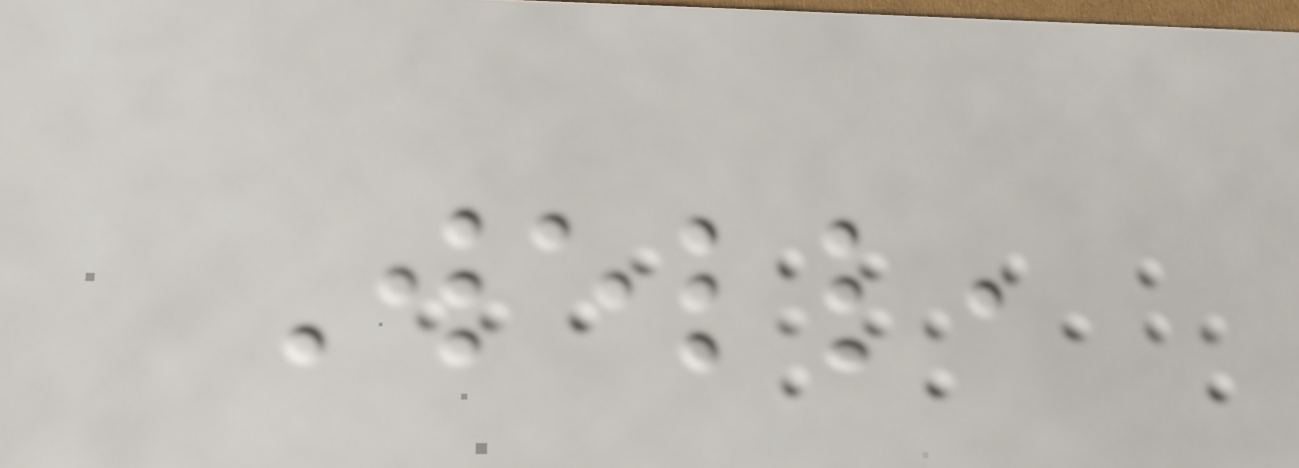Well,
